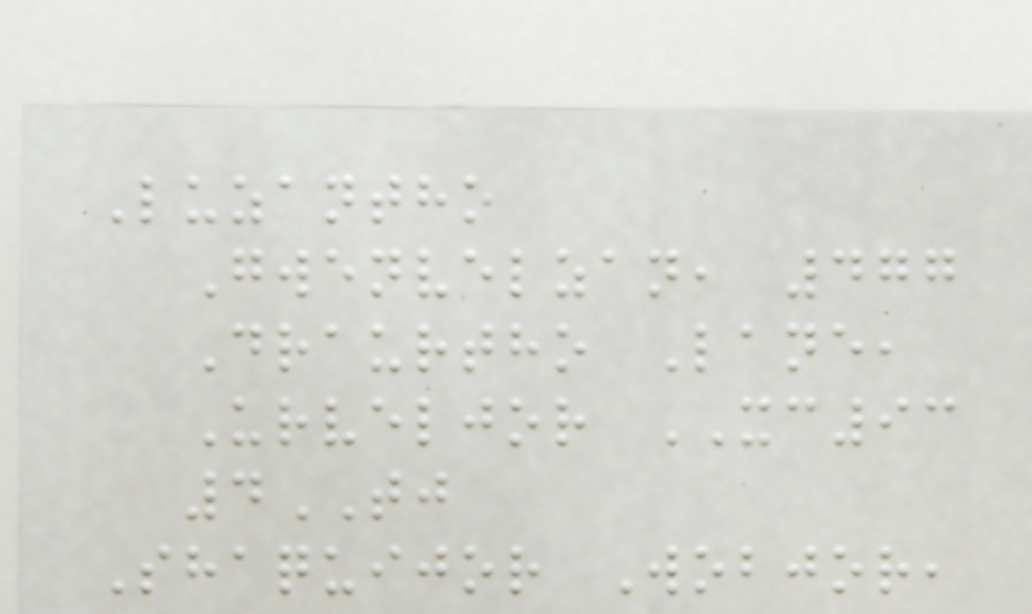Luzantho
Gwenvelzan, 477
Draurtho Lane,
Urveljor XC93
4TJ
Shaquijor Wobjor,
